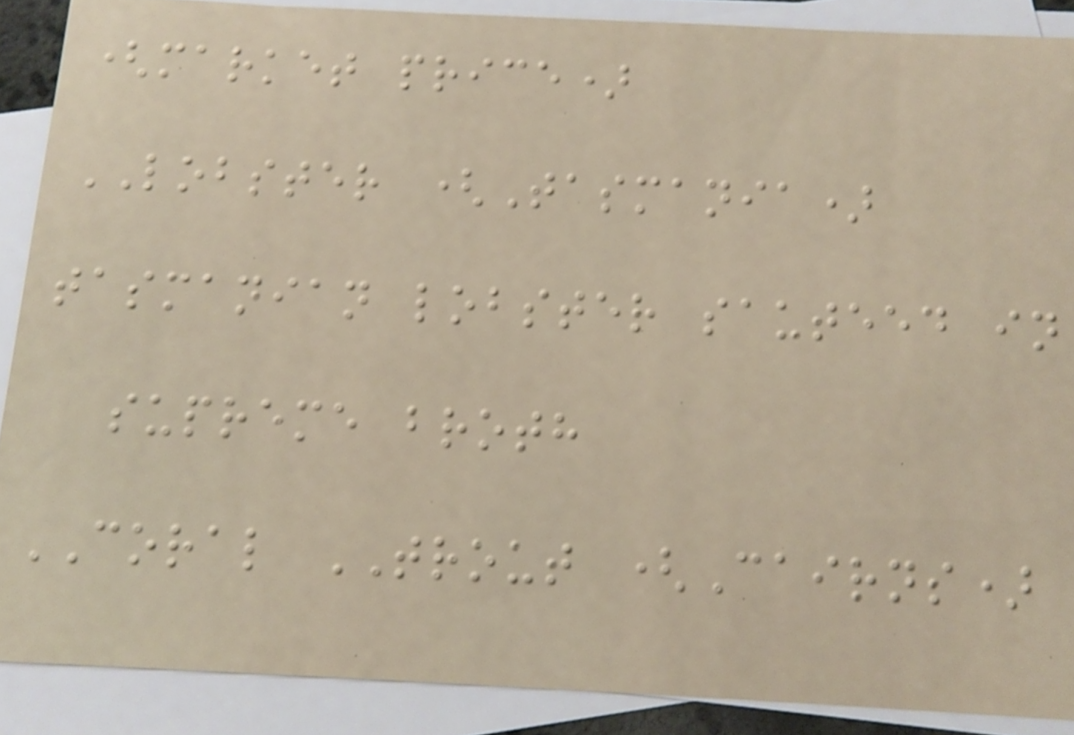(market price)
LOBSTER (Tasmania)
tasmanian lobster sauteed in
supreme broth
CORAL TROUT (Cairns)
